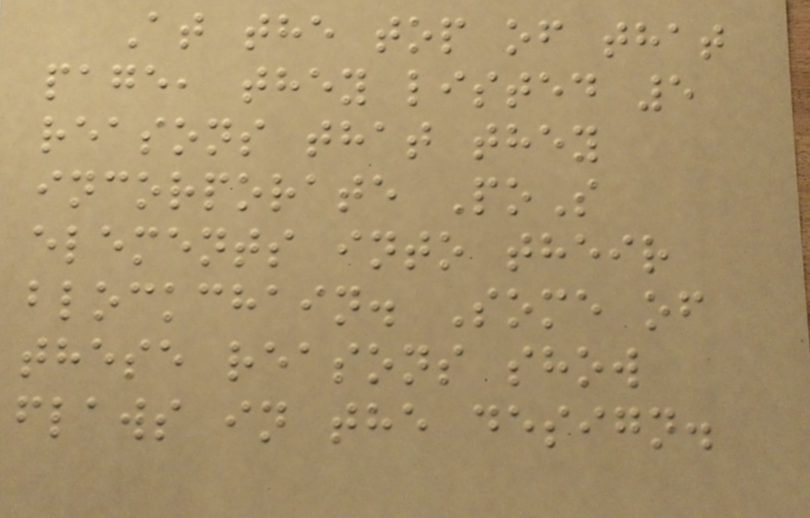At the top of that
page, they listed 5
reasons that they
incorporate PoS
elements into their
blockchain. Some of
these reasons show
flaws in the design.
